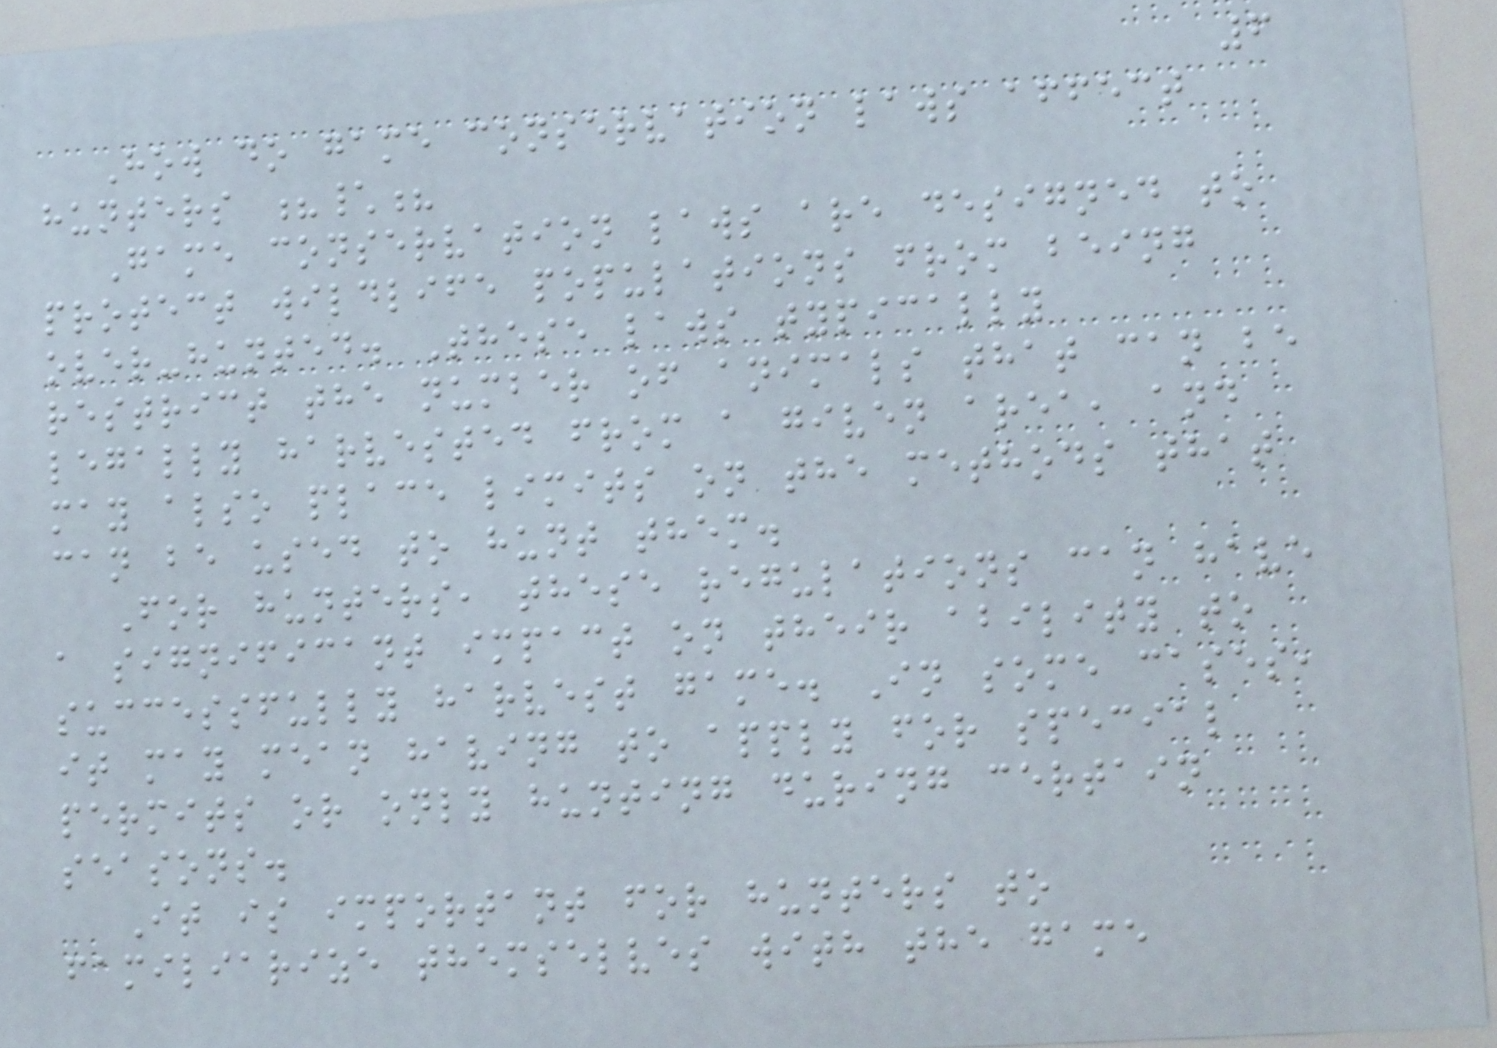6
How do game conservation laws affect
hunters ?\?
Game conservation laws are designed to
protect wildlife populations from being
over-hunted. These laws typically
restrict the number of animals that can be
legally harvested from a given area, and
may also place limits on the methods that
can be used to hunt them.
For hunters, these regulations can have
a significant impact on their ability to
successfully harvest game. In some cases,
it may mean having to apply for special
permits or only hunting during certain
seasons.
It is important for hunters to
familiarize themselves with the game
